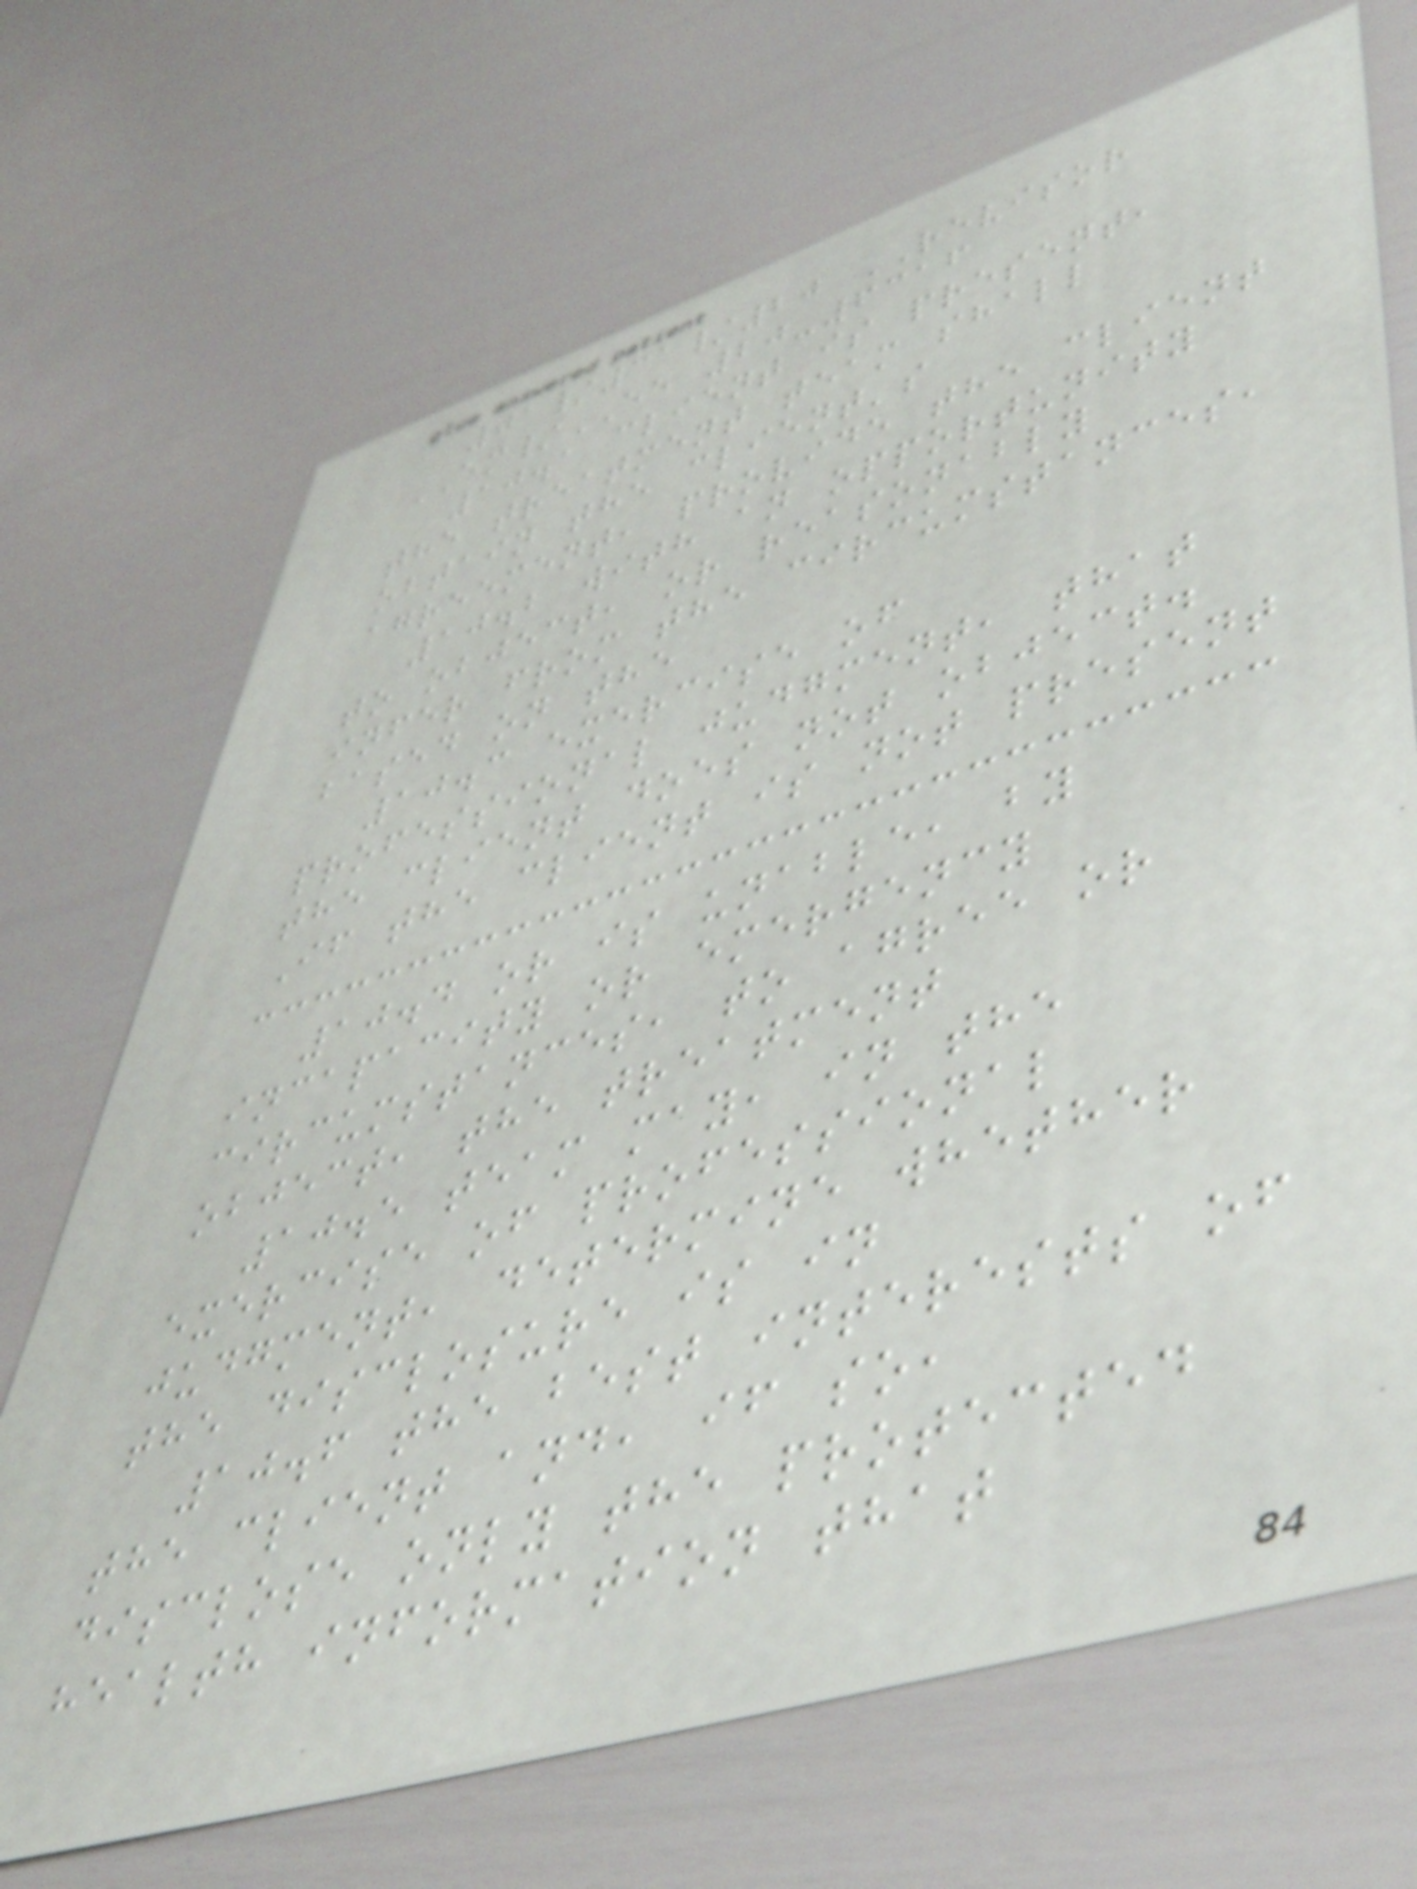01/31/20 REVISOR
EM/EE 20-6316
10.1 client is present,
the treatment team shall
obtain the client's
agreement, provide the client
10.2 with an opportunity
to object, or reasonably
infer from the circumstances,
based on the
10.3 exercise of
professional judgment, that
the client does not object.
If the client is not present
10.4 or is unable, by
incapacity or emergency
circumstances, to agree or
object, the treatment
10.5 team may, in the
exercise of professional
judgment, determine whether
the disclosure is in
10.6 the best interests of
the client and, if so,
disclose only the protected
health information that
